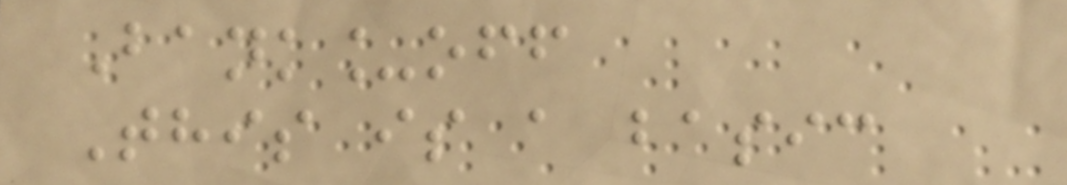Bank_off
This is a basic
